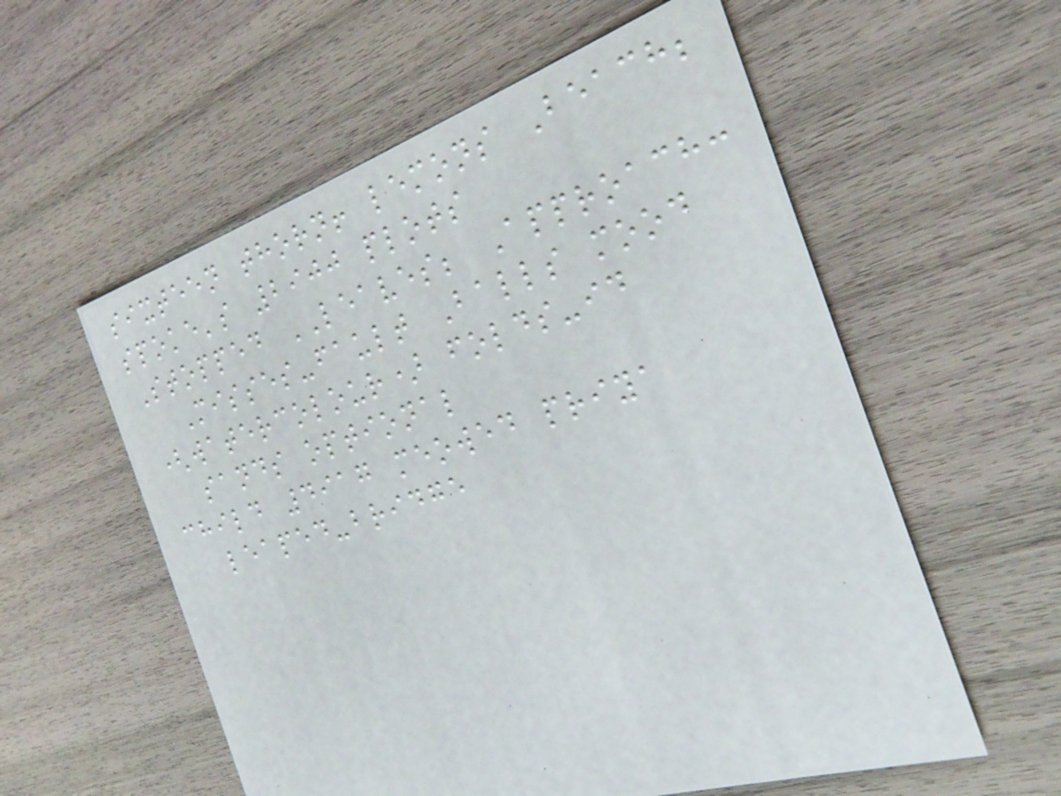sixteen thorn! lemons Beach;
spoke's 2900 plots
Stopped LEAVES; Approach:
Misses-fault Balls mood
(watercolour) folds-id
sands optional
child 4917 meowed priya
leaped-bridge
